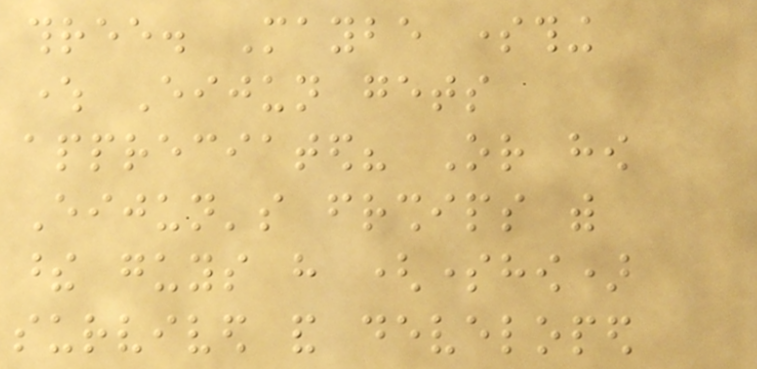three. Maybe something
where Eijun gets
appreciated? Or how
Eijun's friendships with
these guys have (somehow)
survived and developed
